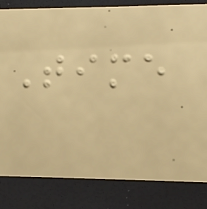Time
